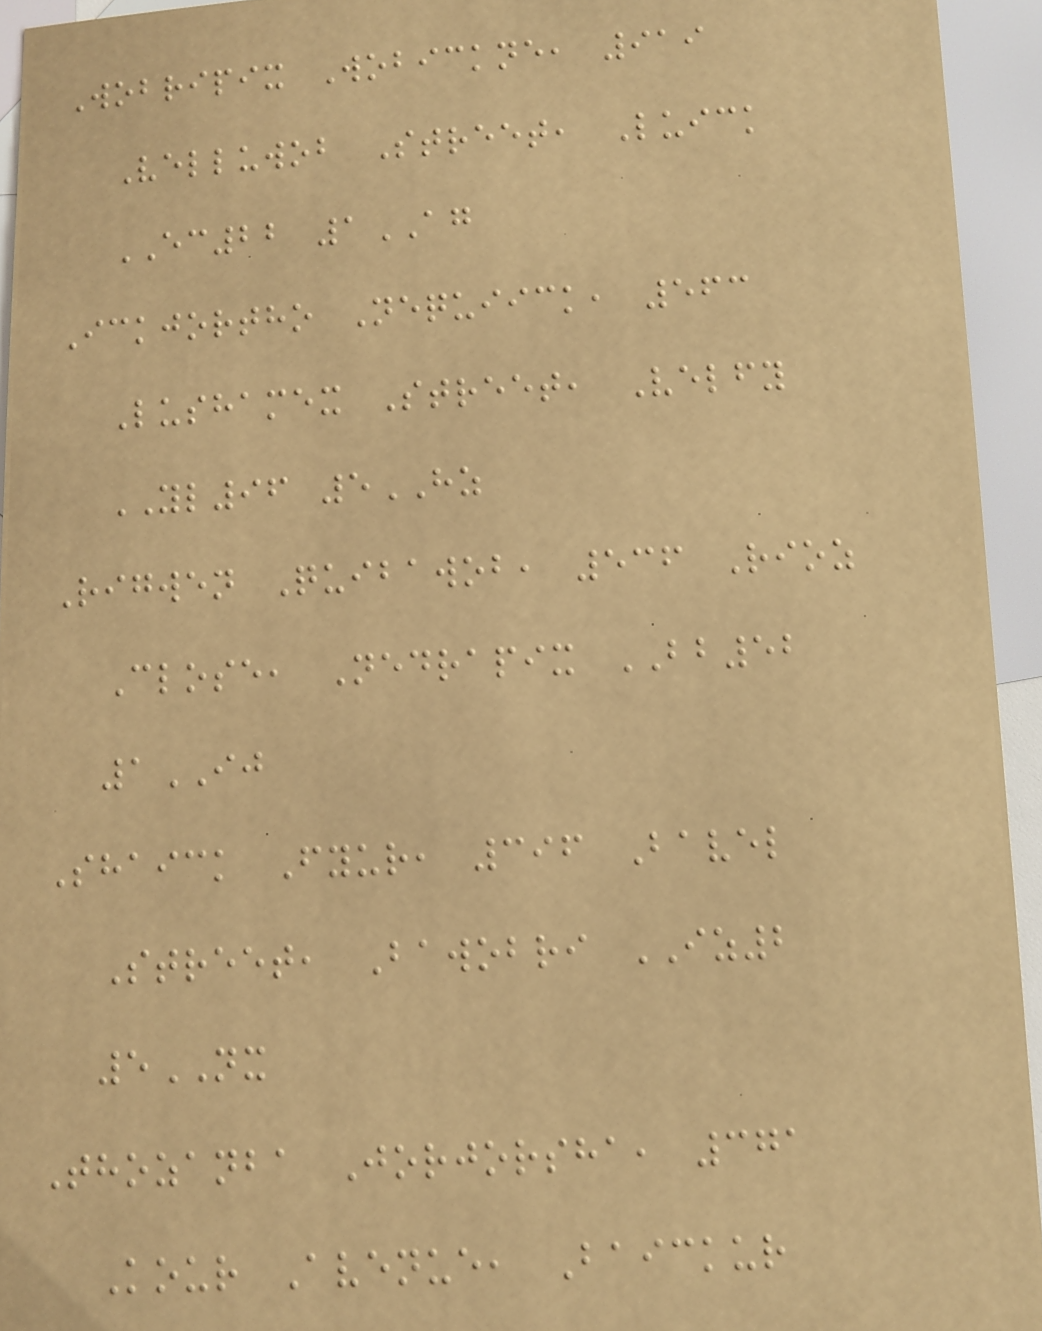Wobripix Wobickne, 919
Velluwob Street, Luick
EC22 1AG
Ickjortho Nequiick, 563
Lushamex Street, Velfy
YL96 5HZ
Rigwen Quibawob, 536 Rioz
Close, Nedrapix BB52
1IJ
Shaick Fyur, 396 Bavel
Street, Bawobri IZ2
5NX
Thozanba Jorjorsha, 371
Kour Avenue, Baickur
